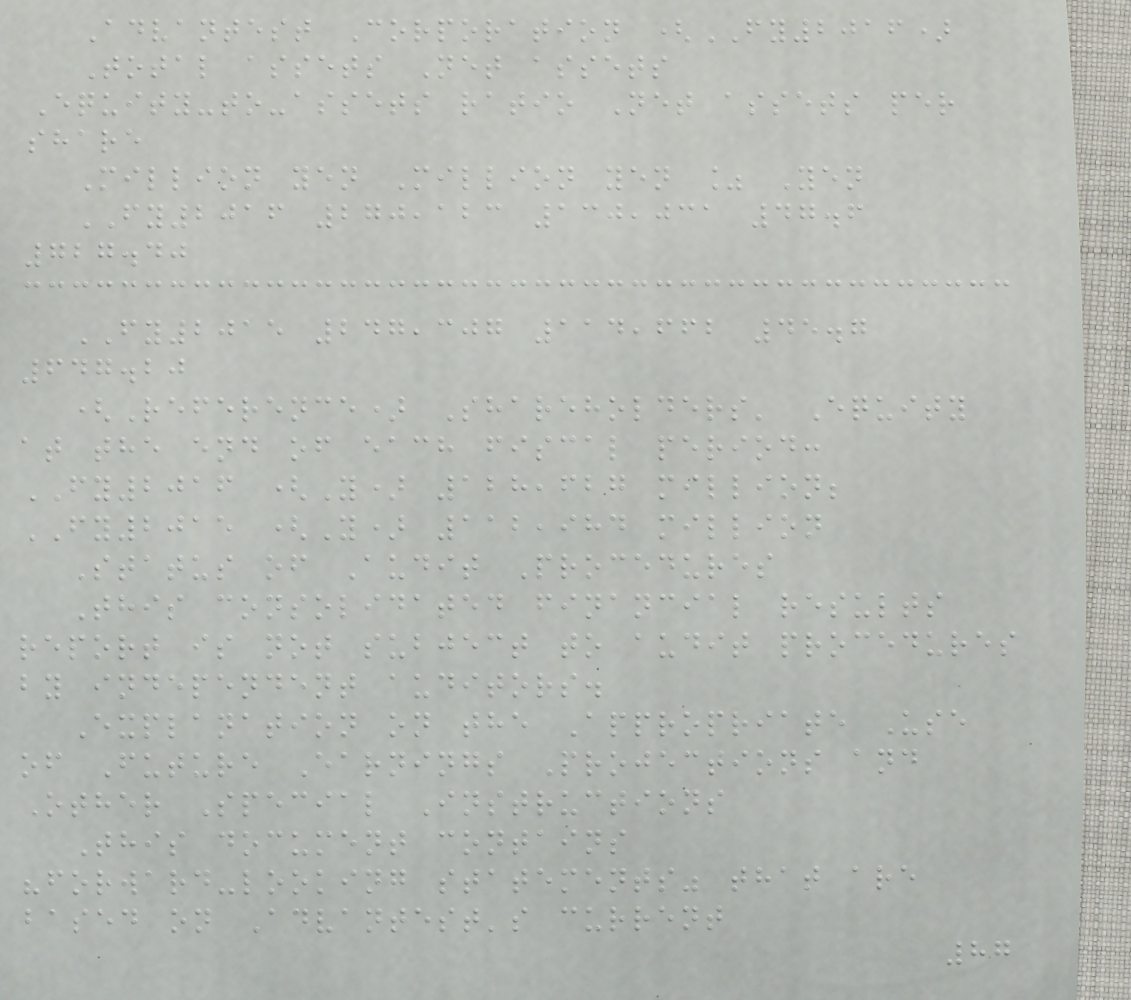Advantest Corporation (FY2016)
Total assets Net assets
Equity-to-assets ratio Net assets per
share
Million yen Million yen % Yen
FY2016 270,123 130,031 47.6
727.40
FY2015 247,307 114,662 45.7
647.20
(Reference) Shareholders' Equity
at the end of each fiscal period:
FY2016 (Y) 128,627 million;
FY2015 (Y) 112,984 million
Status of Audit Procedures
This consolidated financial results
report is not subject to audit procedures
by independent auditors.
Explanation on the Appropriate Use
of Future Earnings Projections and
Other Special Instructions
This document contains
"forward-looking statements" that are
based on Advantest's current
87
